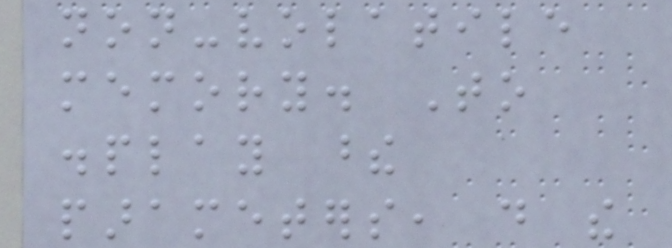non-volatile
memory. To
display these
parameters, do the
